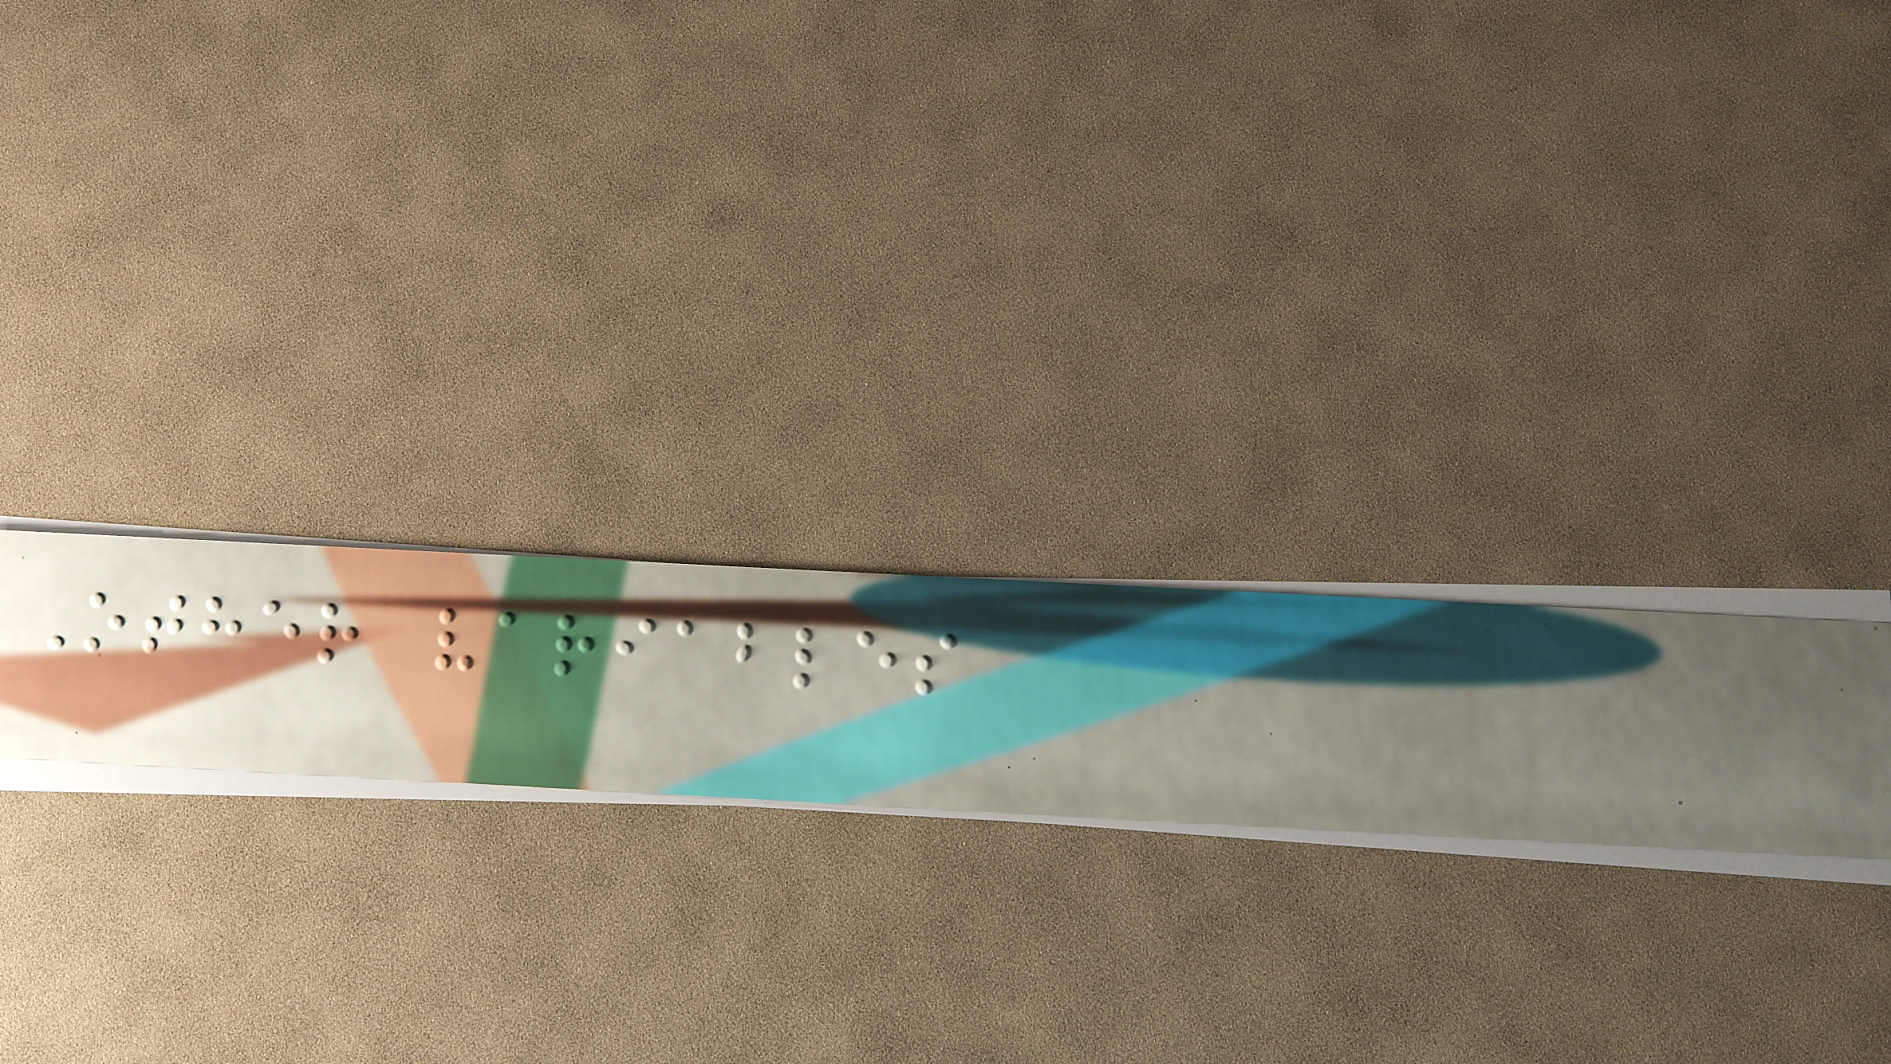Other variables
